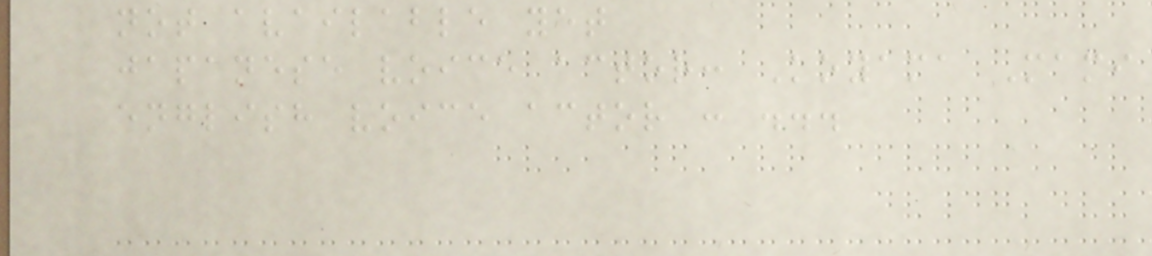not available yet
japanese voice actor: Koyama Mami
english voice actor : ...
